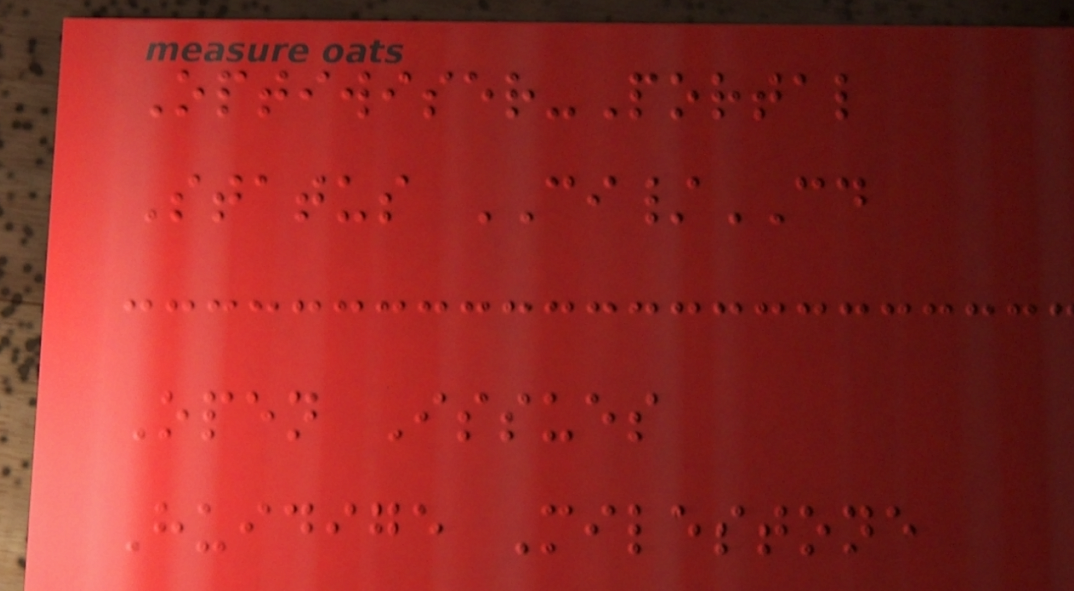Optiwiser-Portal
Status CI/CD
Open Issues
Huidige Milestone
